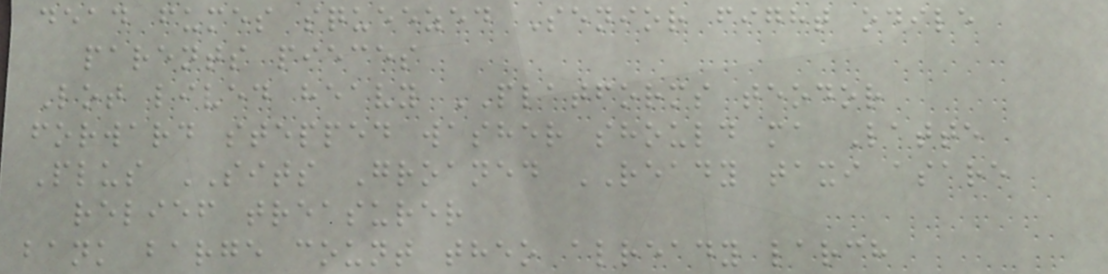dead fumes squeezed Senior fight odile
parents pieces
Lot lived heavy PLATFORMS teodor
forward stepped washer should ma Latte
Plus SITS Groaned READY taxi asare
relief treasurer
bank barge count theo already larch
